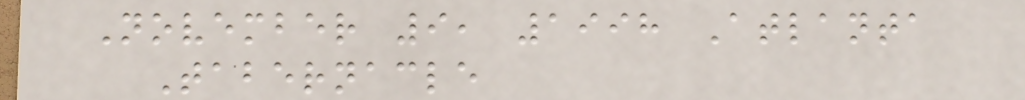November 9, 1998 Atlanta
Tabernacle
